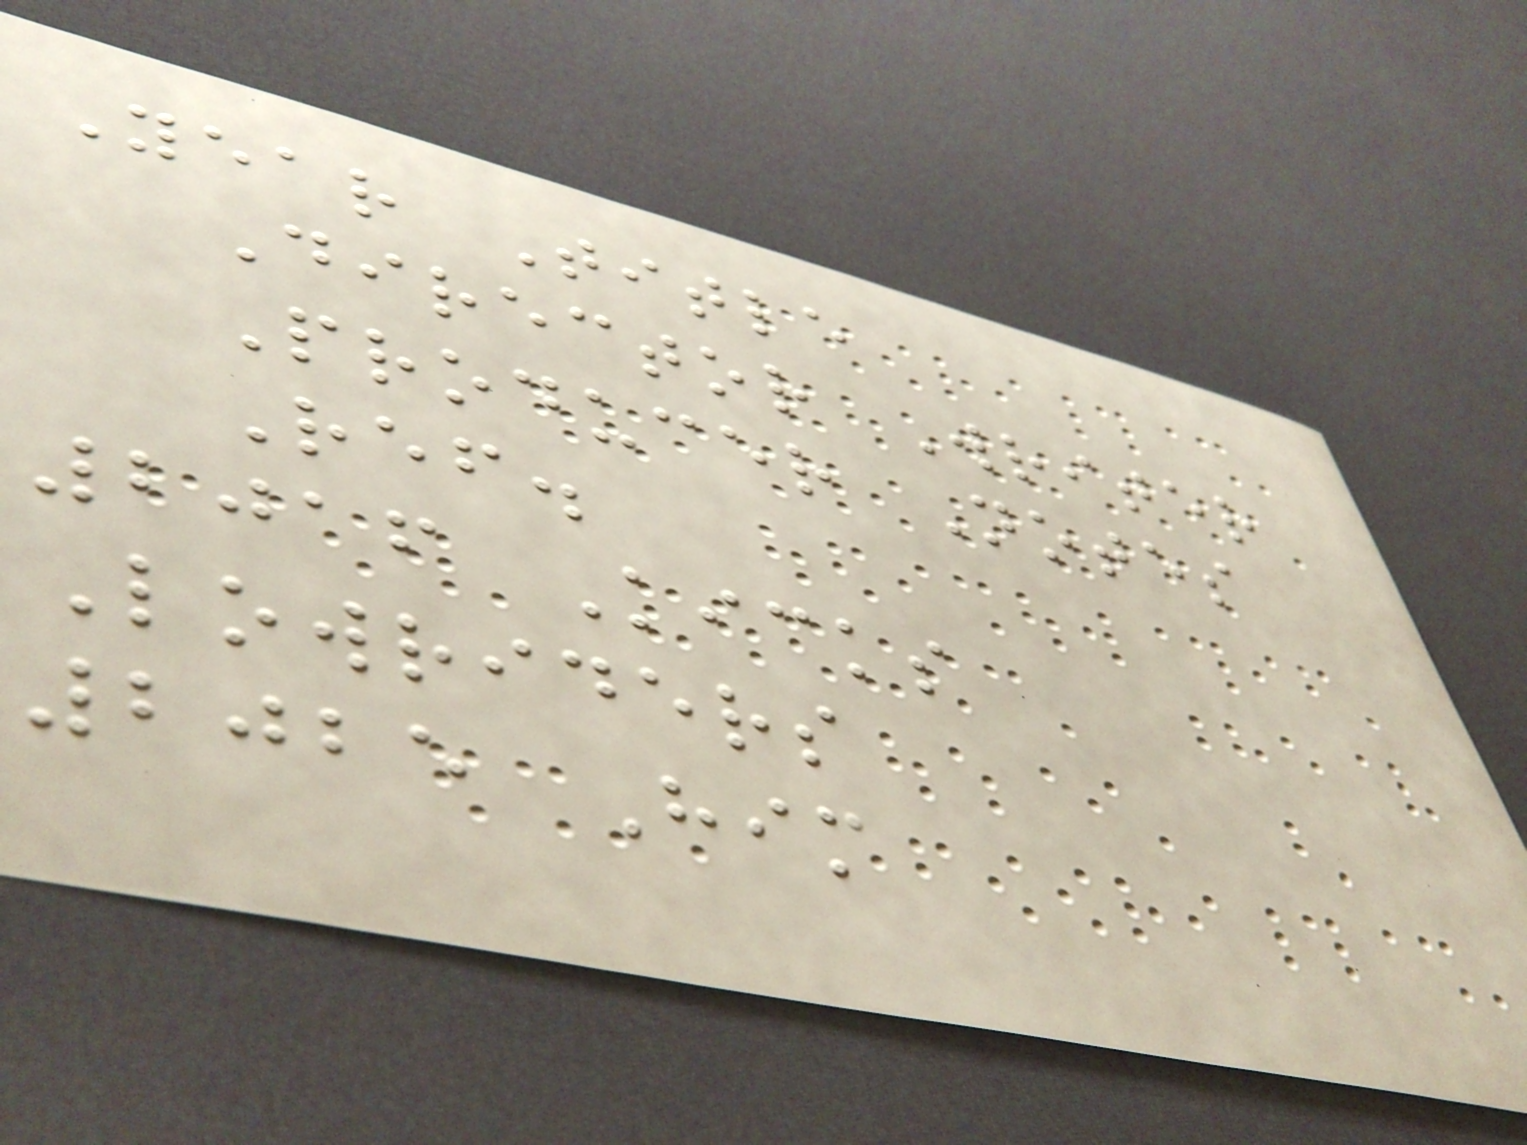Year Title
Director Writer
Producer Notes
Ref.
2016 Kicks
Lowriders
2025 Him
